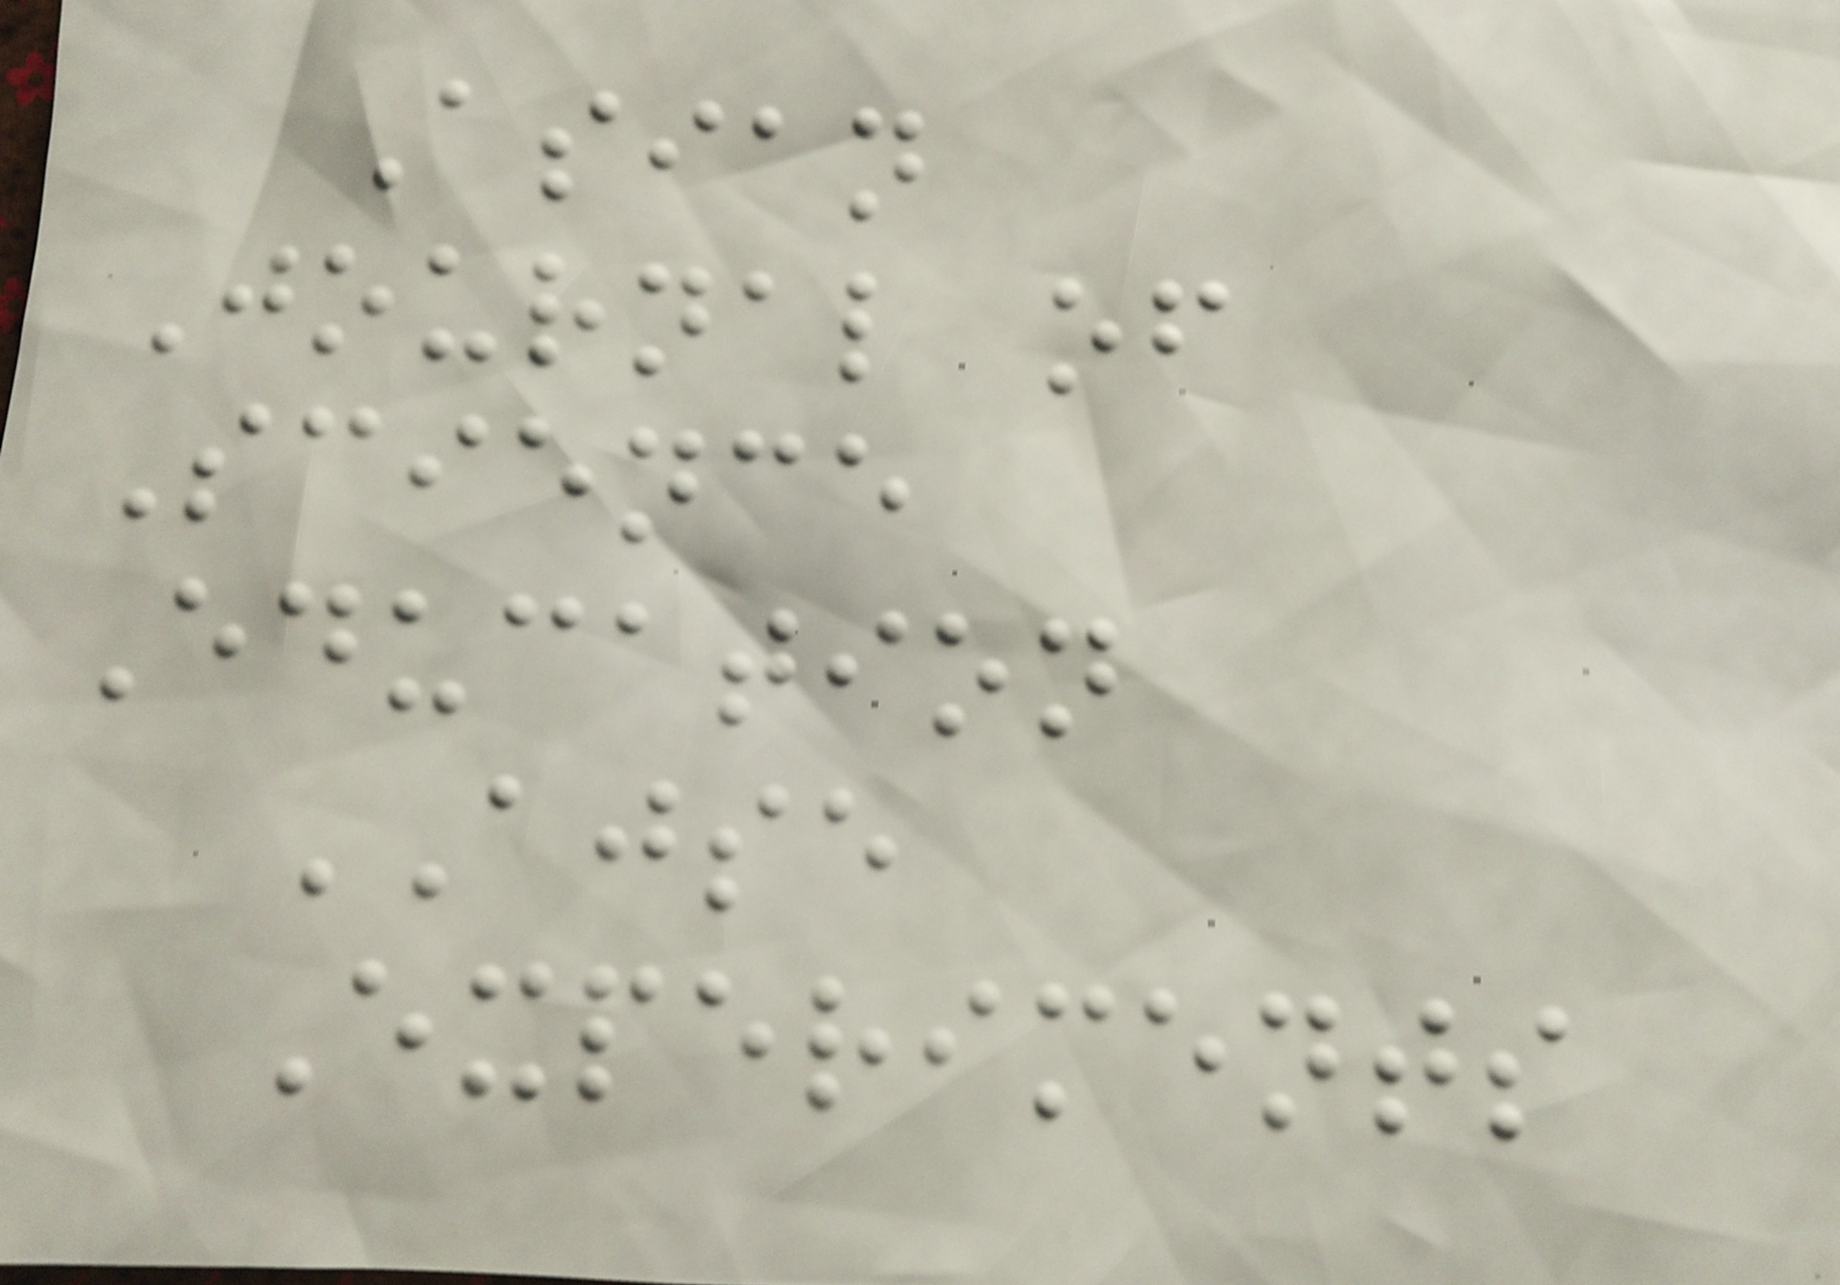Asian
Journal of
Science
Education
AJSE
Experiments
